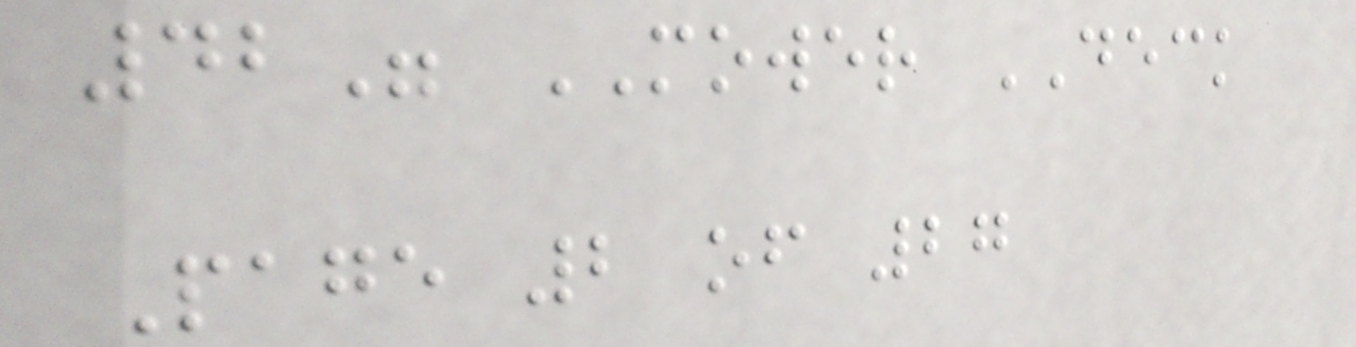42" MOWER DECK
Page 2 of 27
